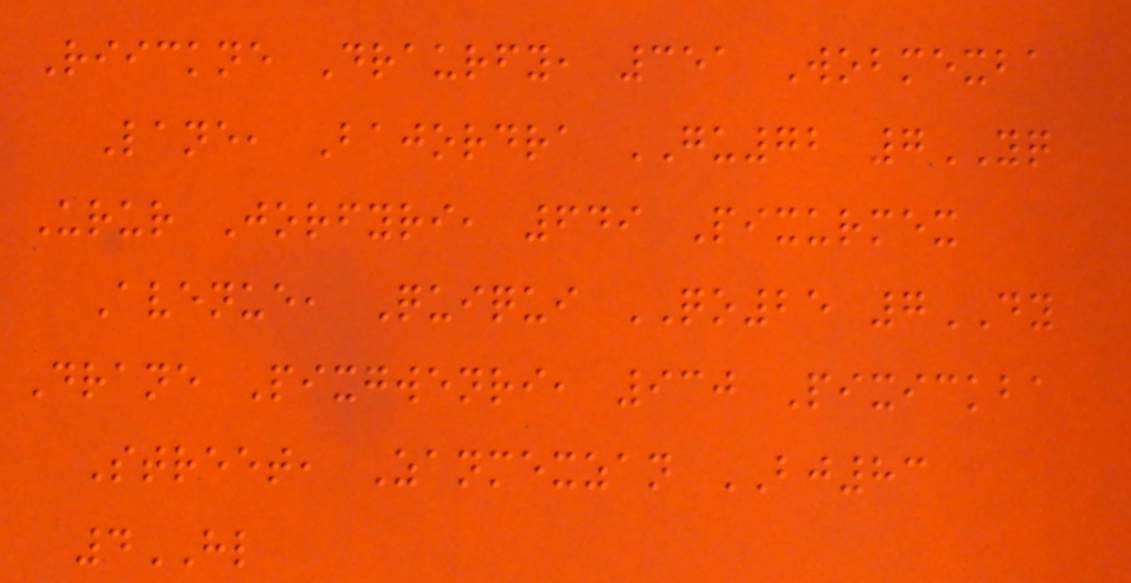Riickne Draurfy, 351 Wobmexba
Lane, Bajordra GU72 7YQ
Urur Jorfyri, 649 Pixurmex
Avenue, Quiqui QO25 7DY
Drane Pixgwenri, 930 Pixickba
Street, Zanmexzan BJ83
4HL
